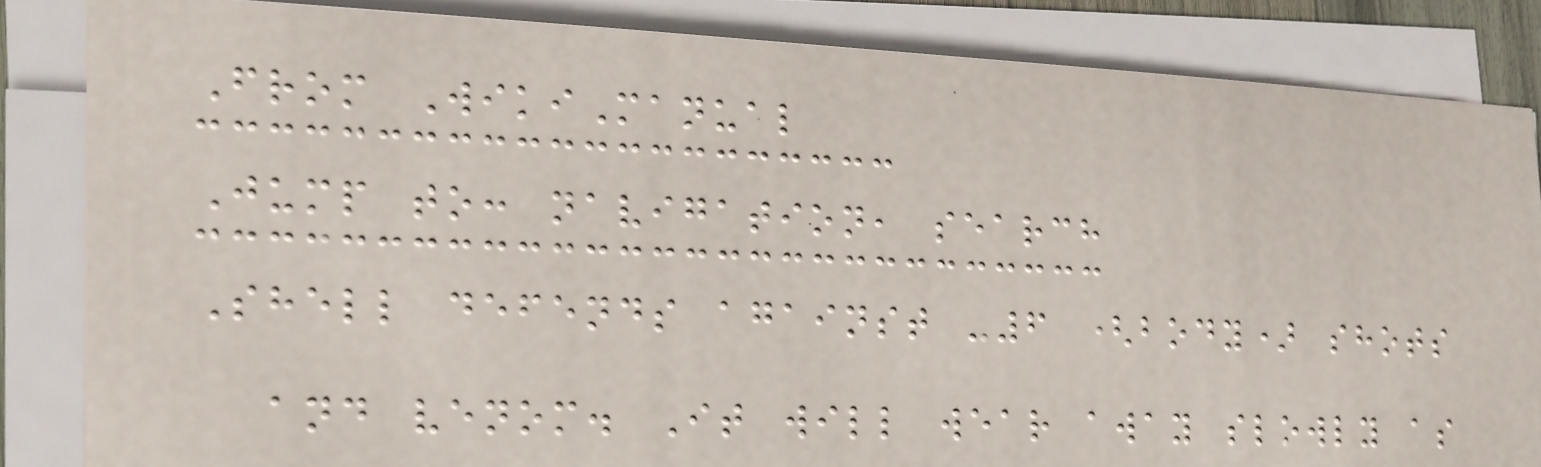From WikiManual
Jump to: navigation, search
Shell defends against -6 (body) shots
and venom. It will wear away slowly as
